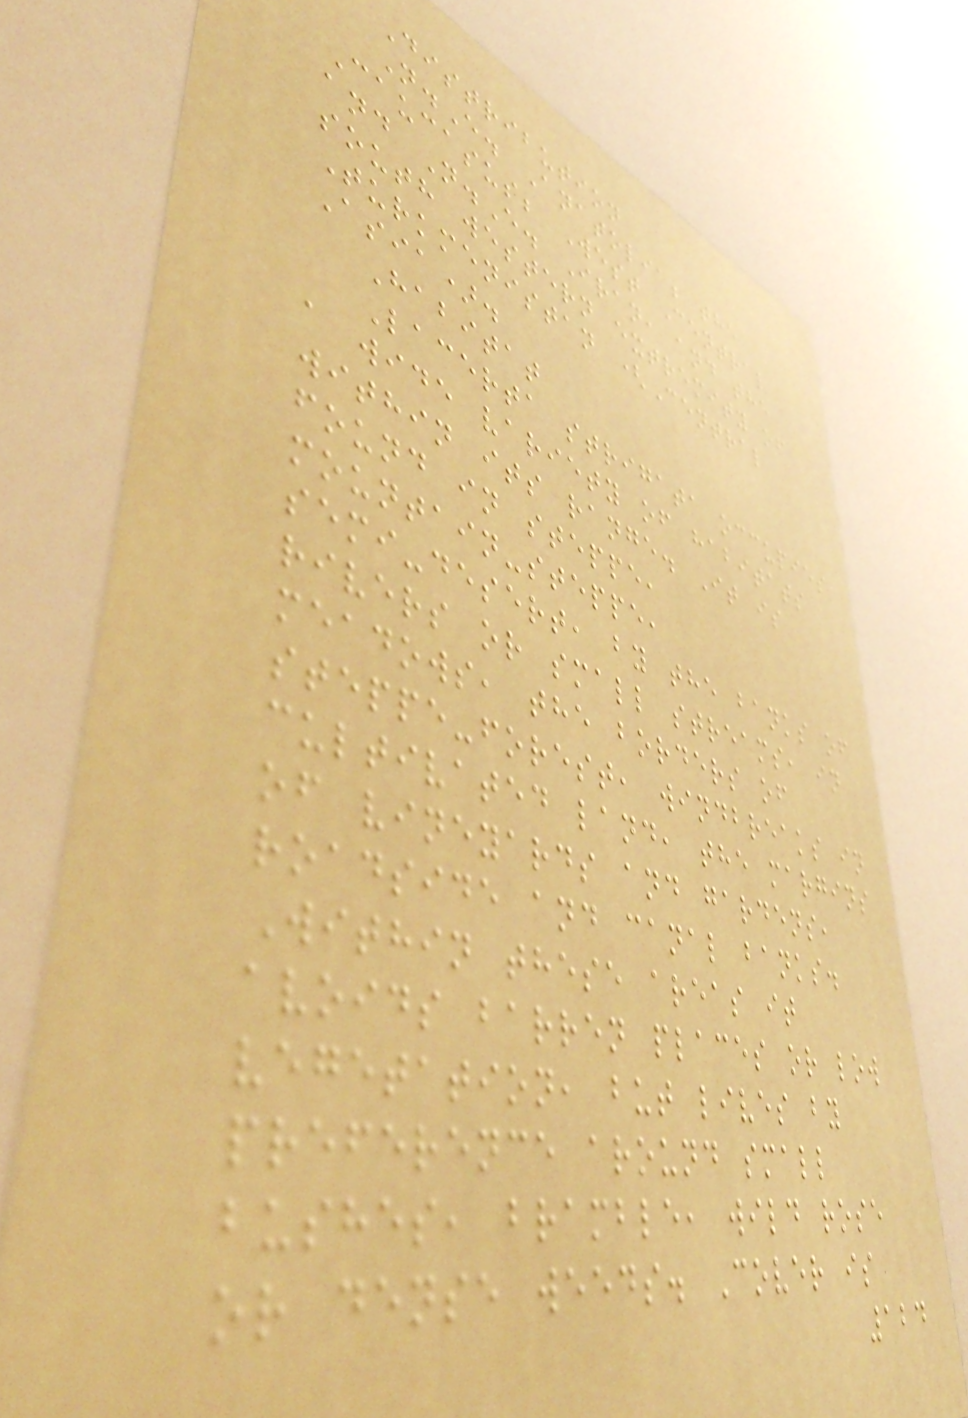Distribution
N.E. Anatolia; the
Caucasus; West Central
and N.E. Iran, and the
south western extremity of
Turkmenistan (Central
Asia).
Habitat
Lacerta strigata occupies
a wide variety of habitats
within its range. It is
found in steppe,
mountain-steppe,
semi-desert, by the banks of
rivers or small streams, in
meadows, the borders of
steppe-forest, windbreaks in
cultivated land, the margins
of vineyards and gardens,
roadside and canal banks.
Within these areas it
avoids barren places or low
vegetation, but lives by
preference around small
bushes, bramble, wild rose
or dense weeds. Cover is
124
